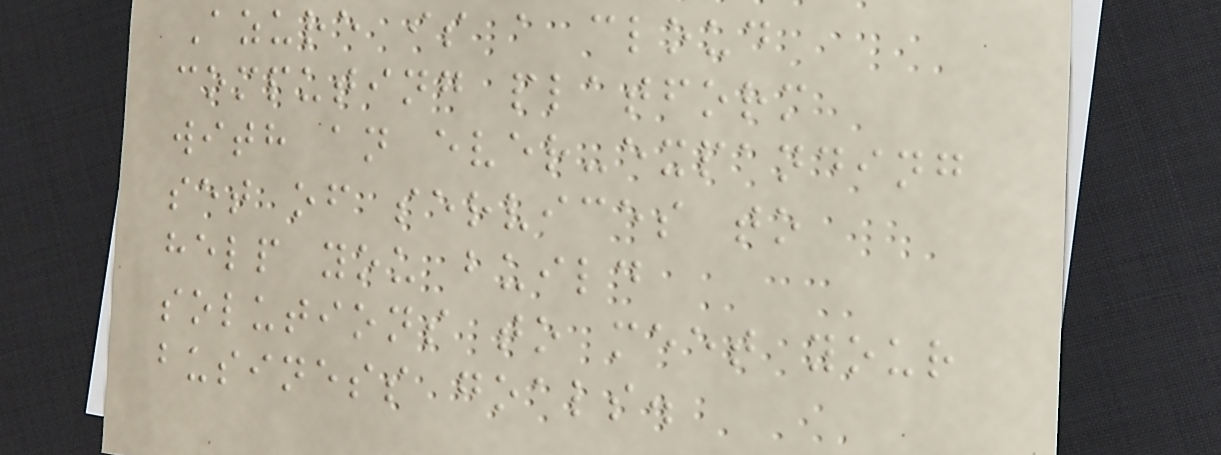Azure is a cloud
computing platform
with an ever-expanding
set of services to
help you build
solutions to meet your
business goals.
